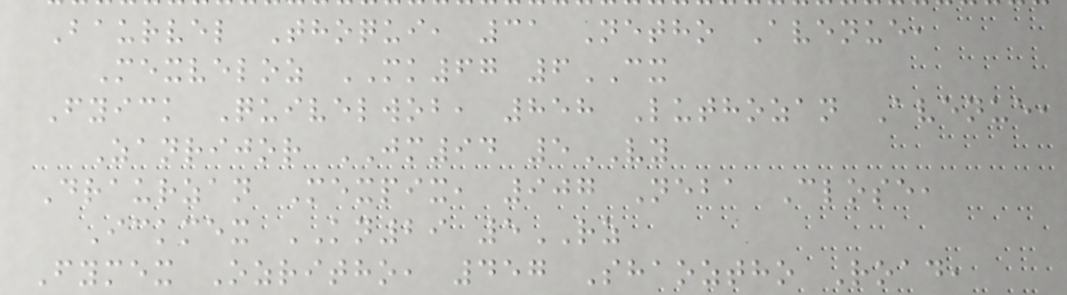Baurvel Thoqui, 31 Netho Avenue,
Mexveloz MK67 6CX
Fyick Quivelwob, 858 Luthozan Avenue,
Zanrijor JM94 5VY
Draurzan Mexpix, 907 Neba Close,
Ickmex KN29 5RZ
Fymex Ozritho, 457 Shaoztho Road,
